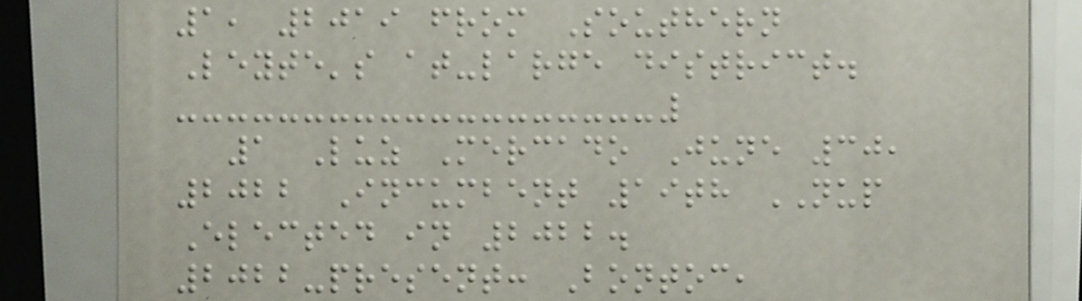1, 2019 from Southern
Leyte's at-large district.
1 Luz Mercado June 30,
2022 Incumbent 19th NUP
Elected in 2022.
2022-present: Bontoc,
